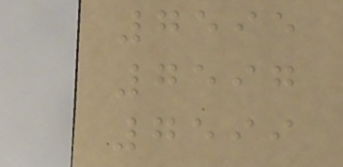7595
7597
7599
